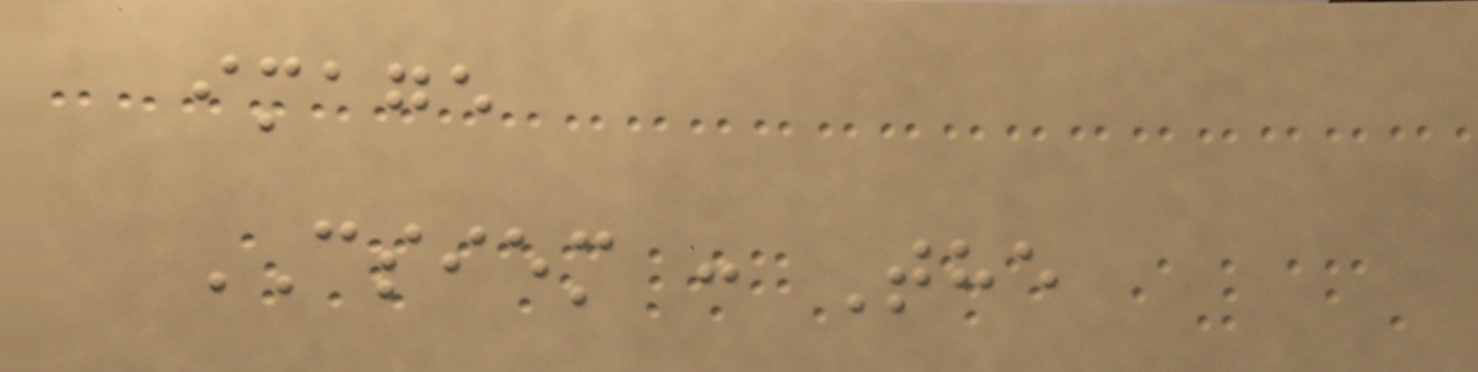image
CSIEM : The
